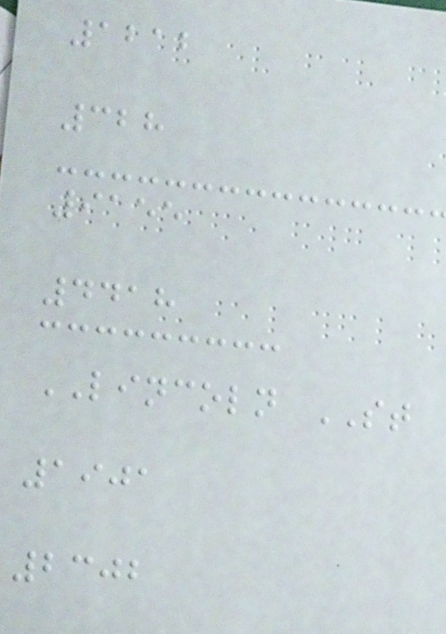1212
328
9155
4418
LINCOLN ST
1901
2302
